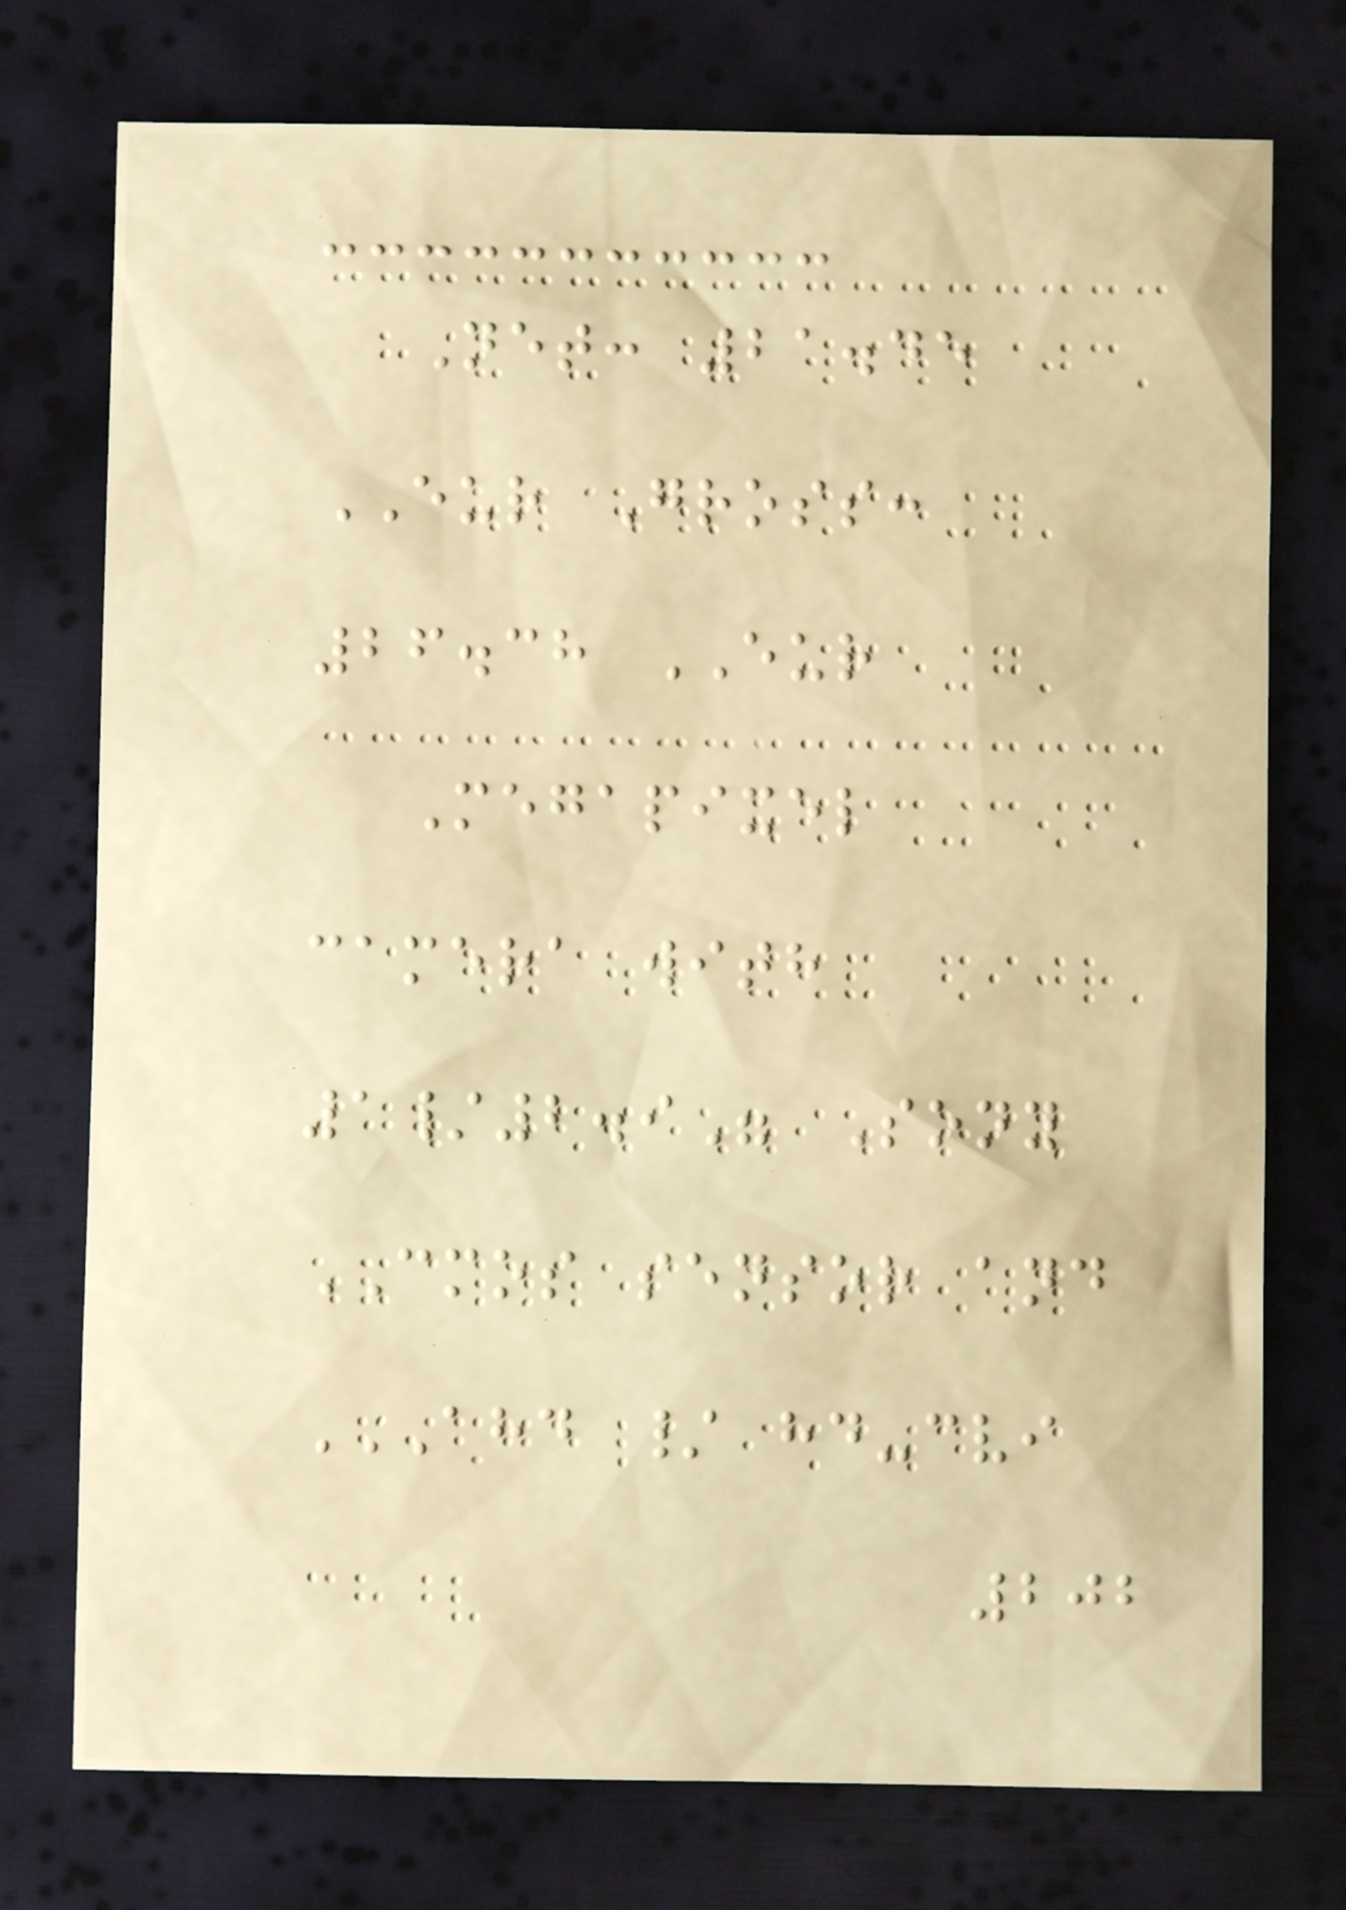Net: 21.45
EUR Gross:
26.38 EUR
Megapixel
camera with
1/2.9" Sony
CMOS sensor and
AHD / HD-CVI
202
